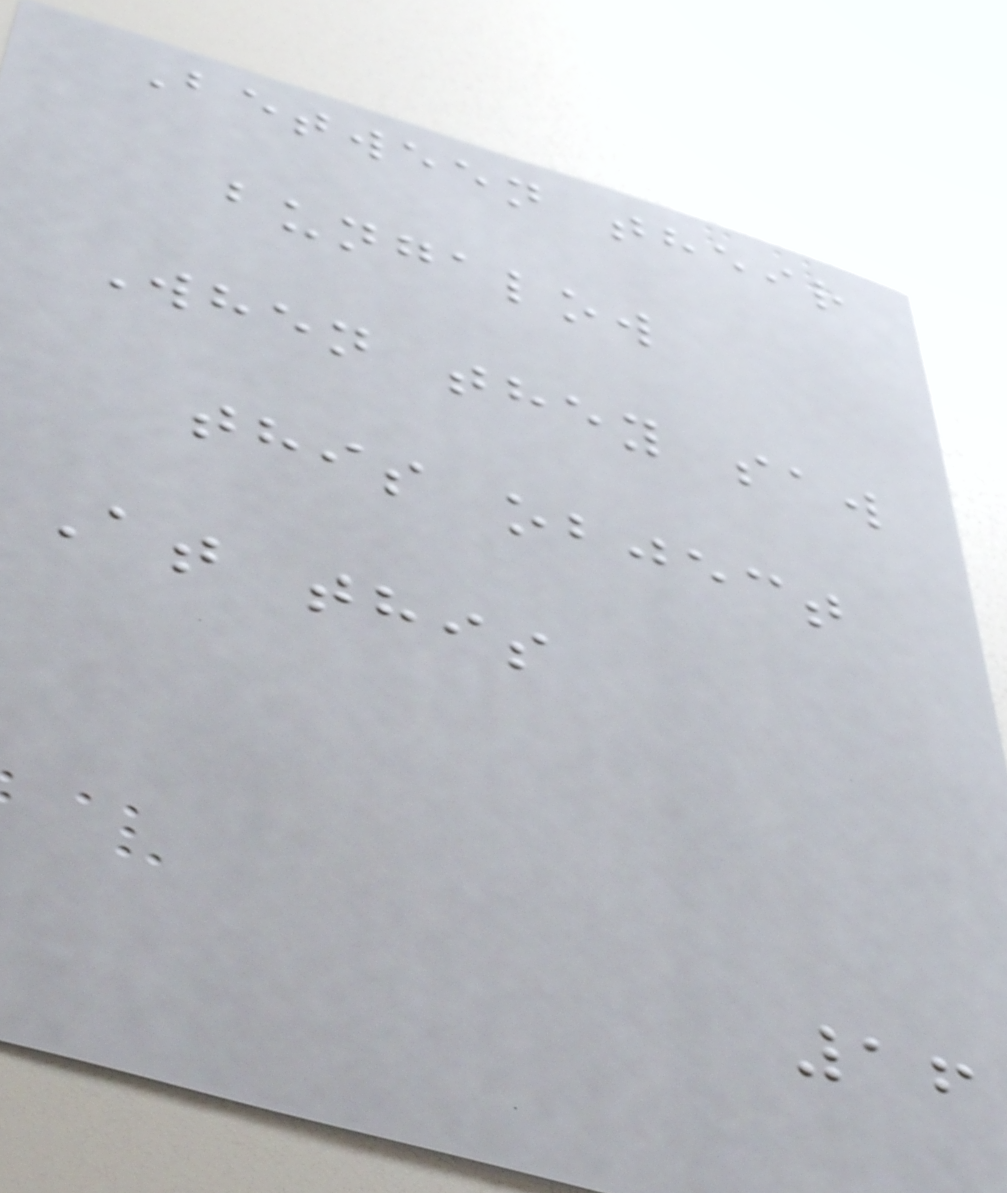Between their
bungalow
When they saw
this object
At this
16
